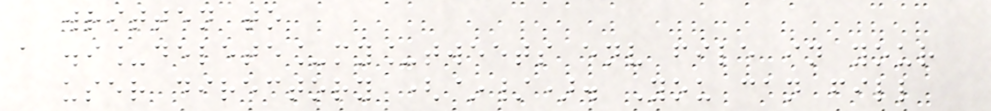written to
a .i_delete_my_tweets env file in your
user directory (~/). You can fill
